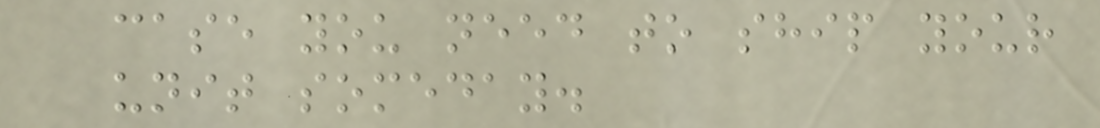case you need to ship your
unit someday.
